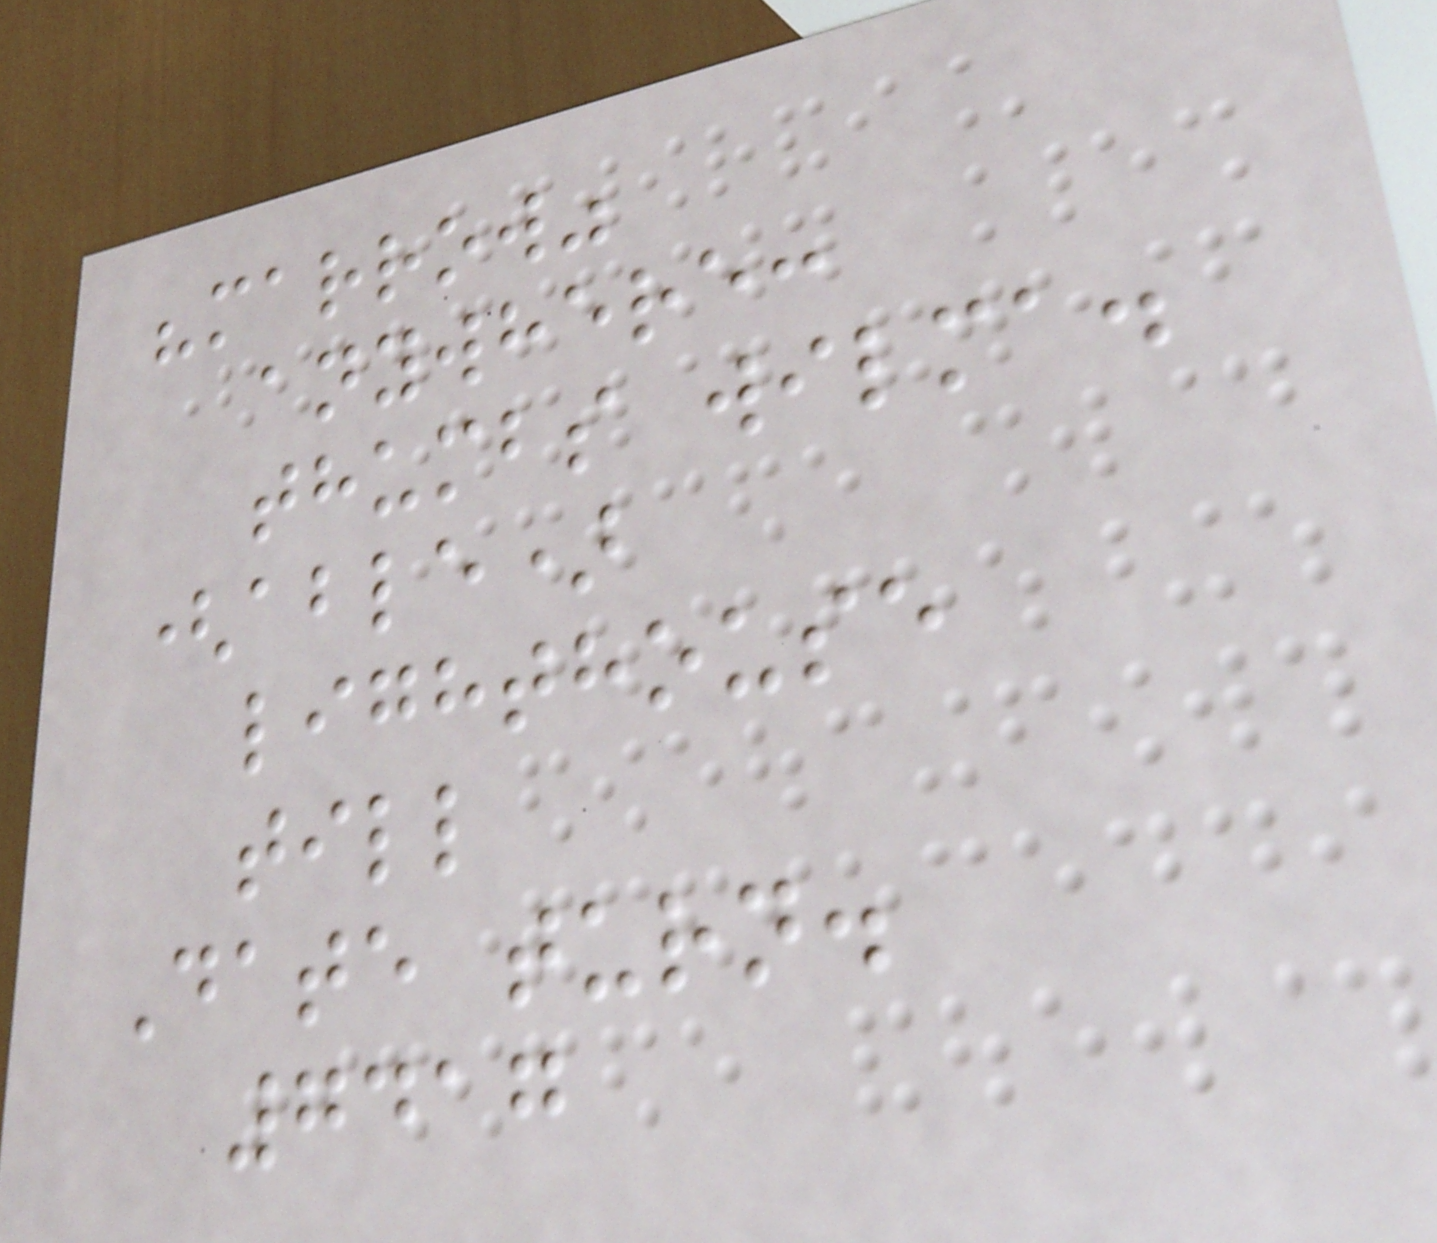"marrow"
anywhere:
thumbs wilma.
(able)
lighthouse
till
Date turn.
7417
